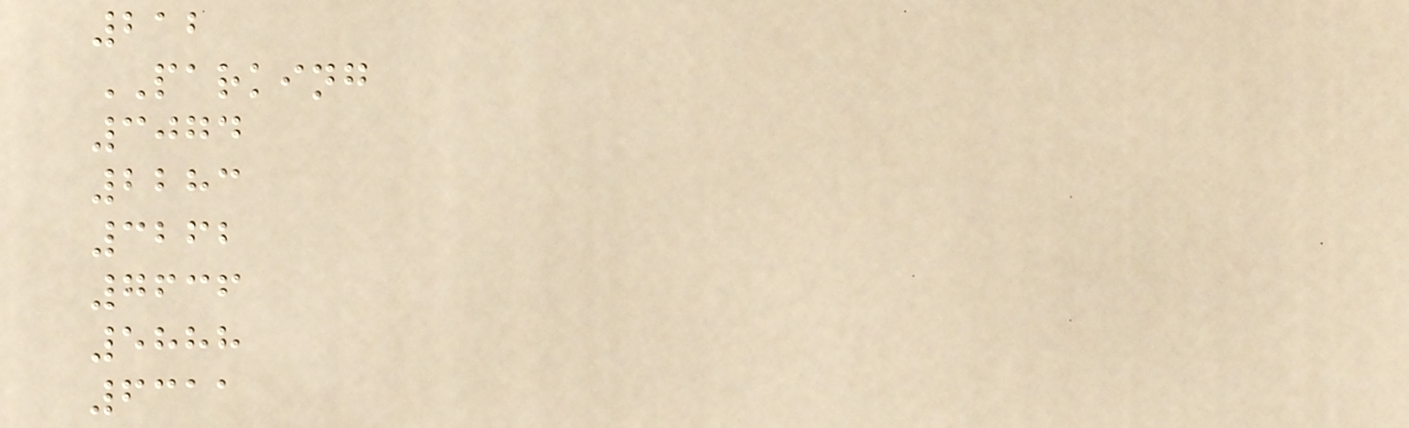212
PARKING
3074
2283
3262
7636
5888
6311
